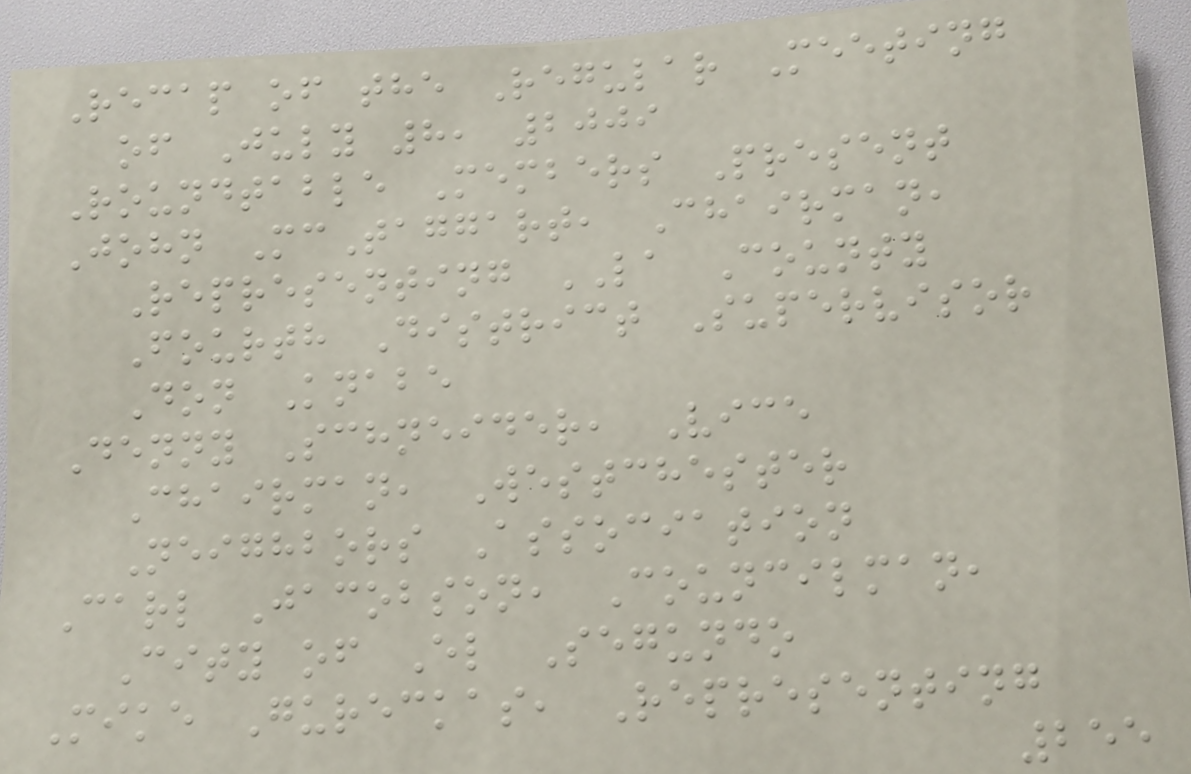Recap of the Regular Meeting
of July 8, 2009
Roundtable Members Present
John McTaggart, Chairman,
Representing LA County
Fourth District Supervisor
Don Knabe
Denny Schneider, Vice
Chairman, Westchester
Neighbors Association
Carl Jacobson, Councilman,
City of El Segundo
Mike Gureckas, Representing
255
